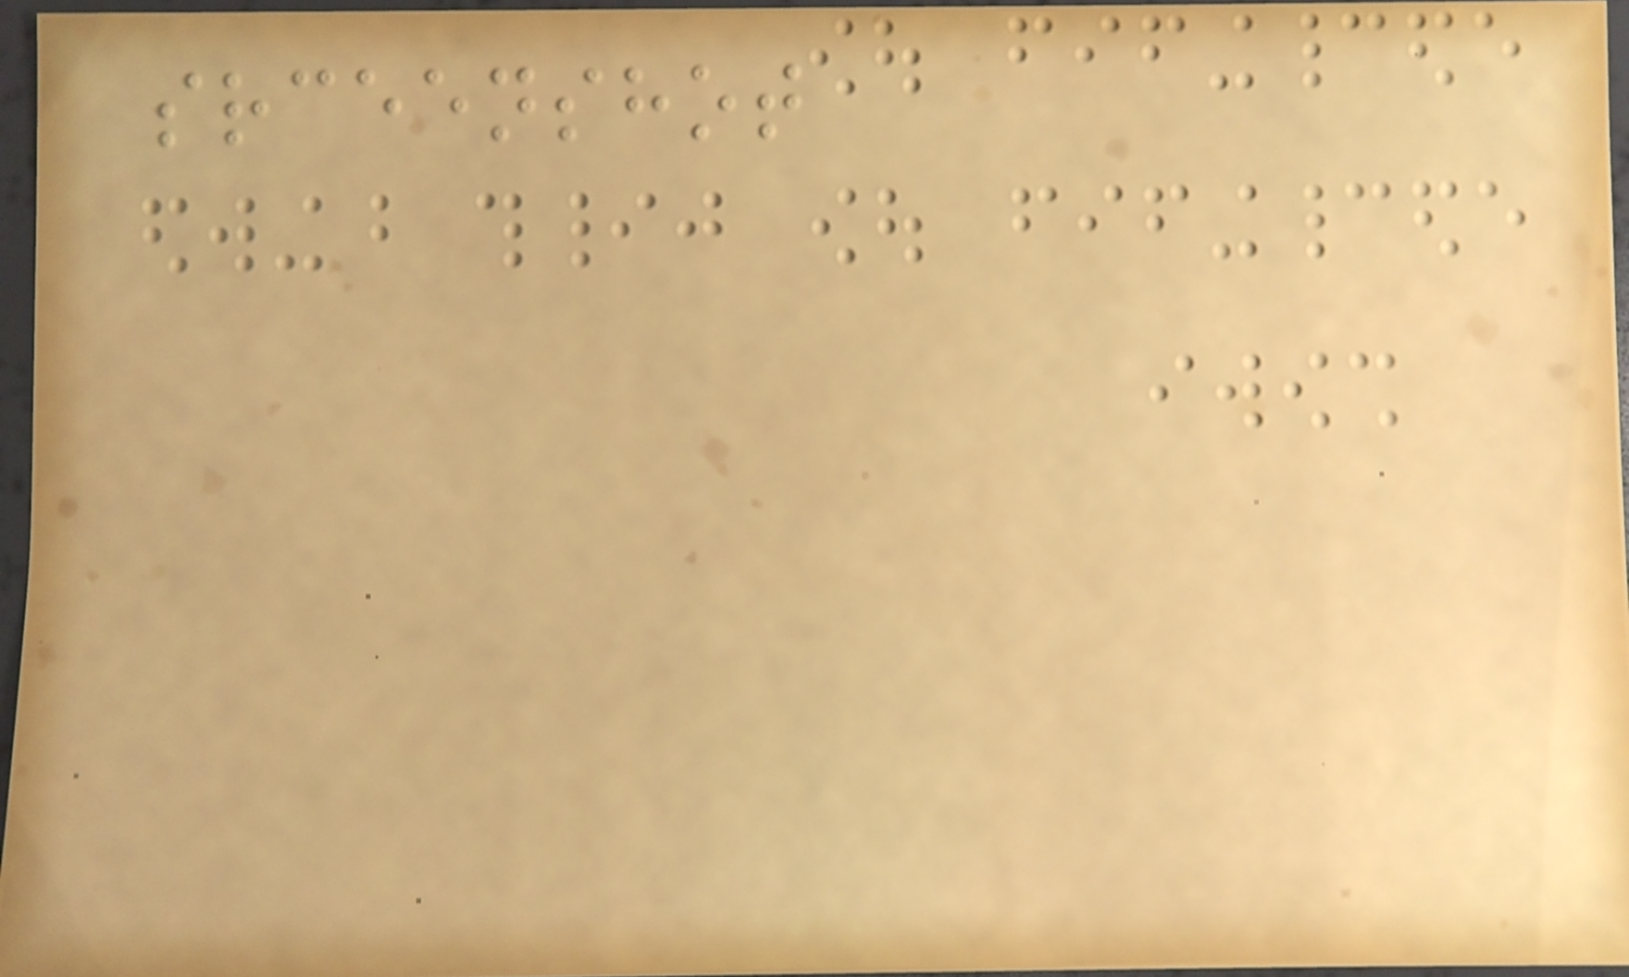srceenshot
